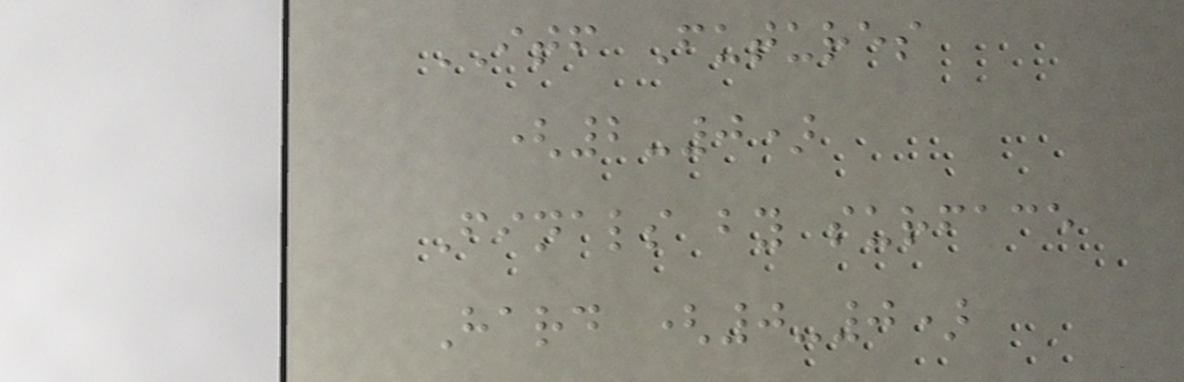ITF Futures
(2-0)
Finals by surface
Hard (0-0)
